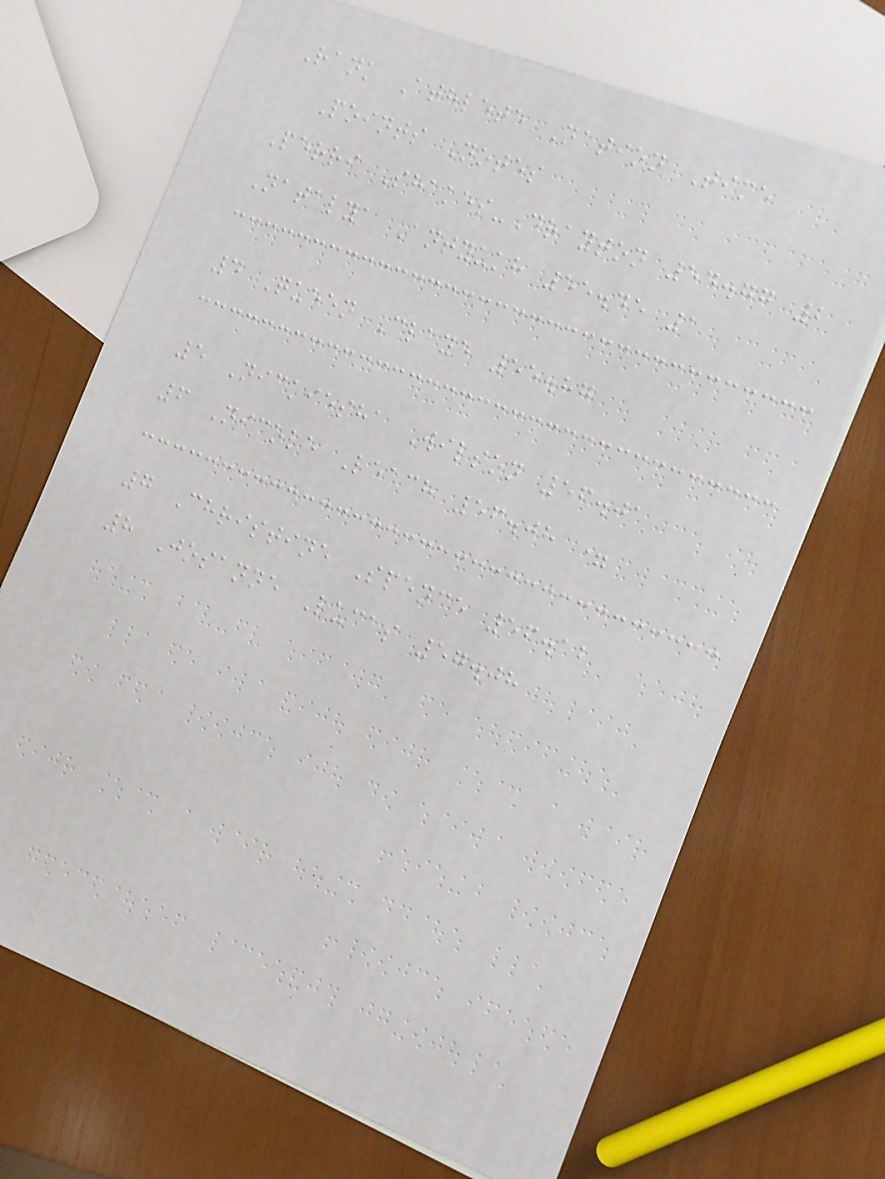Rank Athlete Nation Time
Points Notes
Perri Shakes-Drayton 54.77 2
Natalya Antyukh 55.45 1
4 Queen Claye 55.87
5 Nickiesha Wilson 56.01
6 Nicole Leach 56.08 =
7 Christine Spence 56.12
8 Josanne Lucas 57.08
